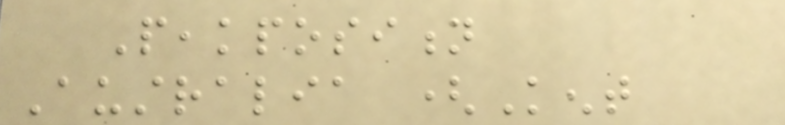Peakposition
Australia (Kent
